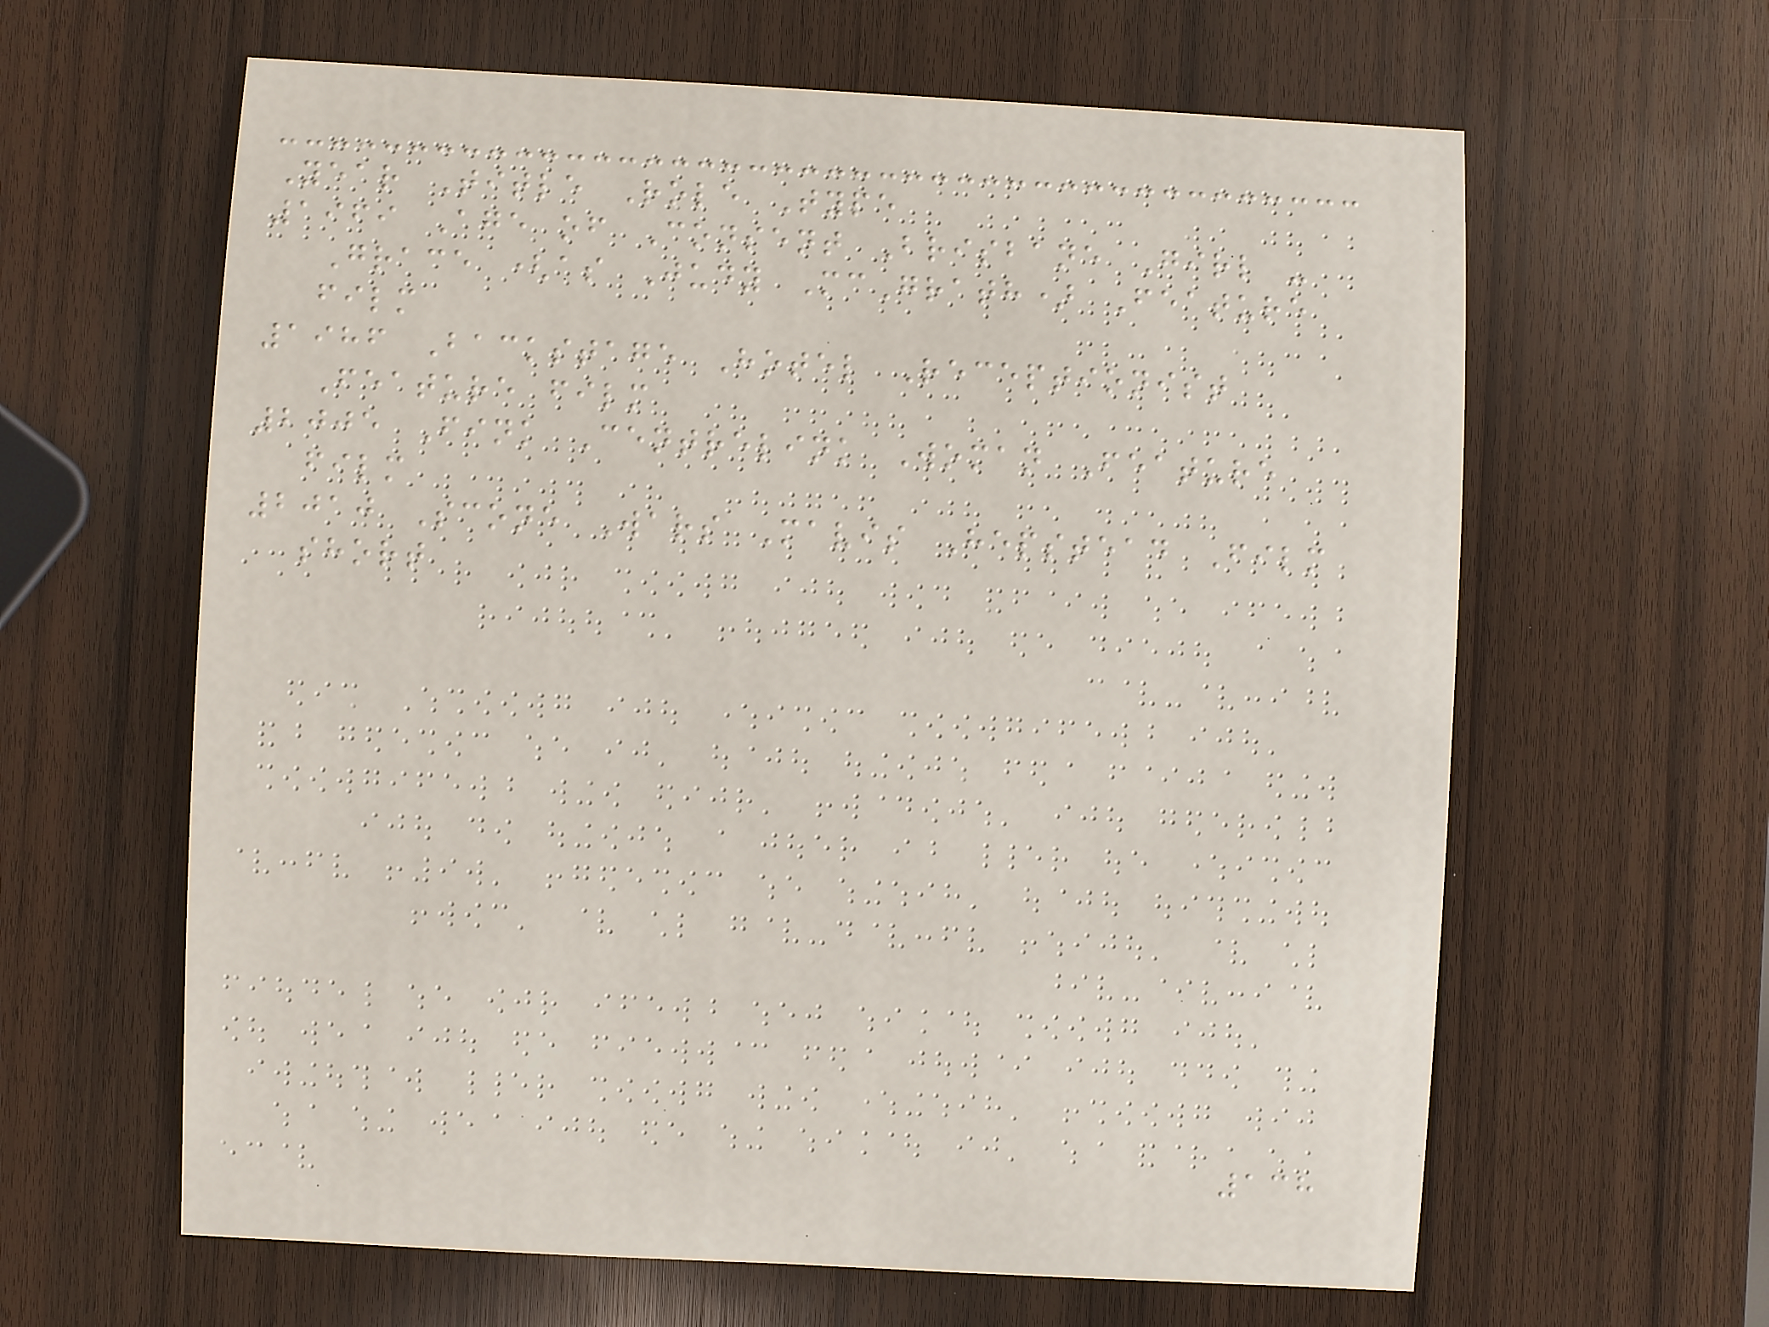Year Title Role Type
1969 Age of Consent Brisbane Girl -
Grace (as Judy McGrath) Feature
film
1986 Backstage Hotel Receptionist
Feature film
2005 Fink Centrelink Woman Feature
film
2010 Scone Wars Mavis Hepstead Film
short
138
